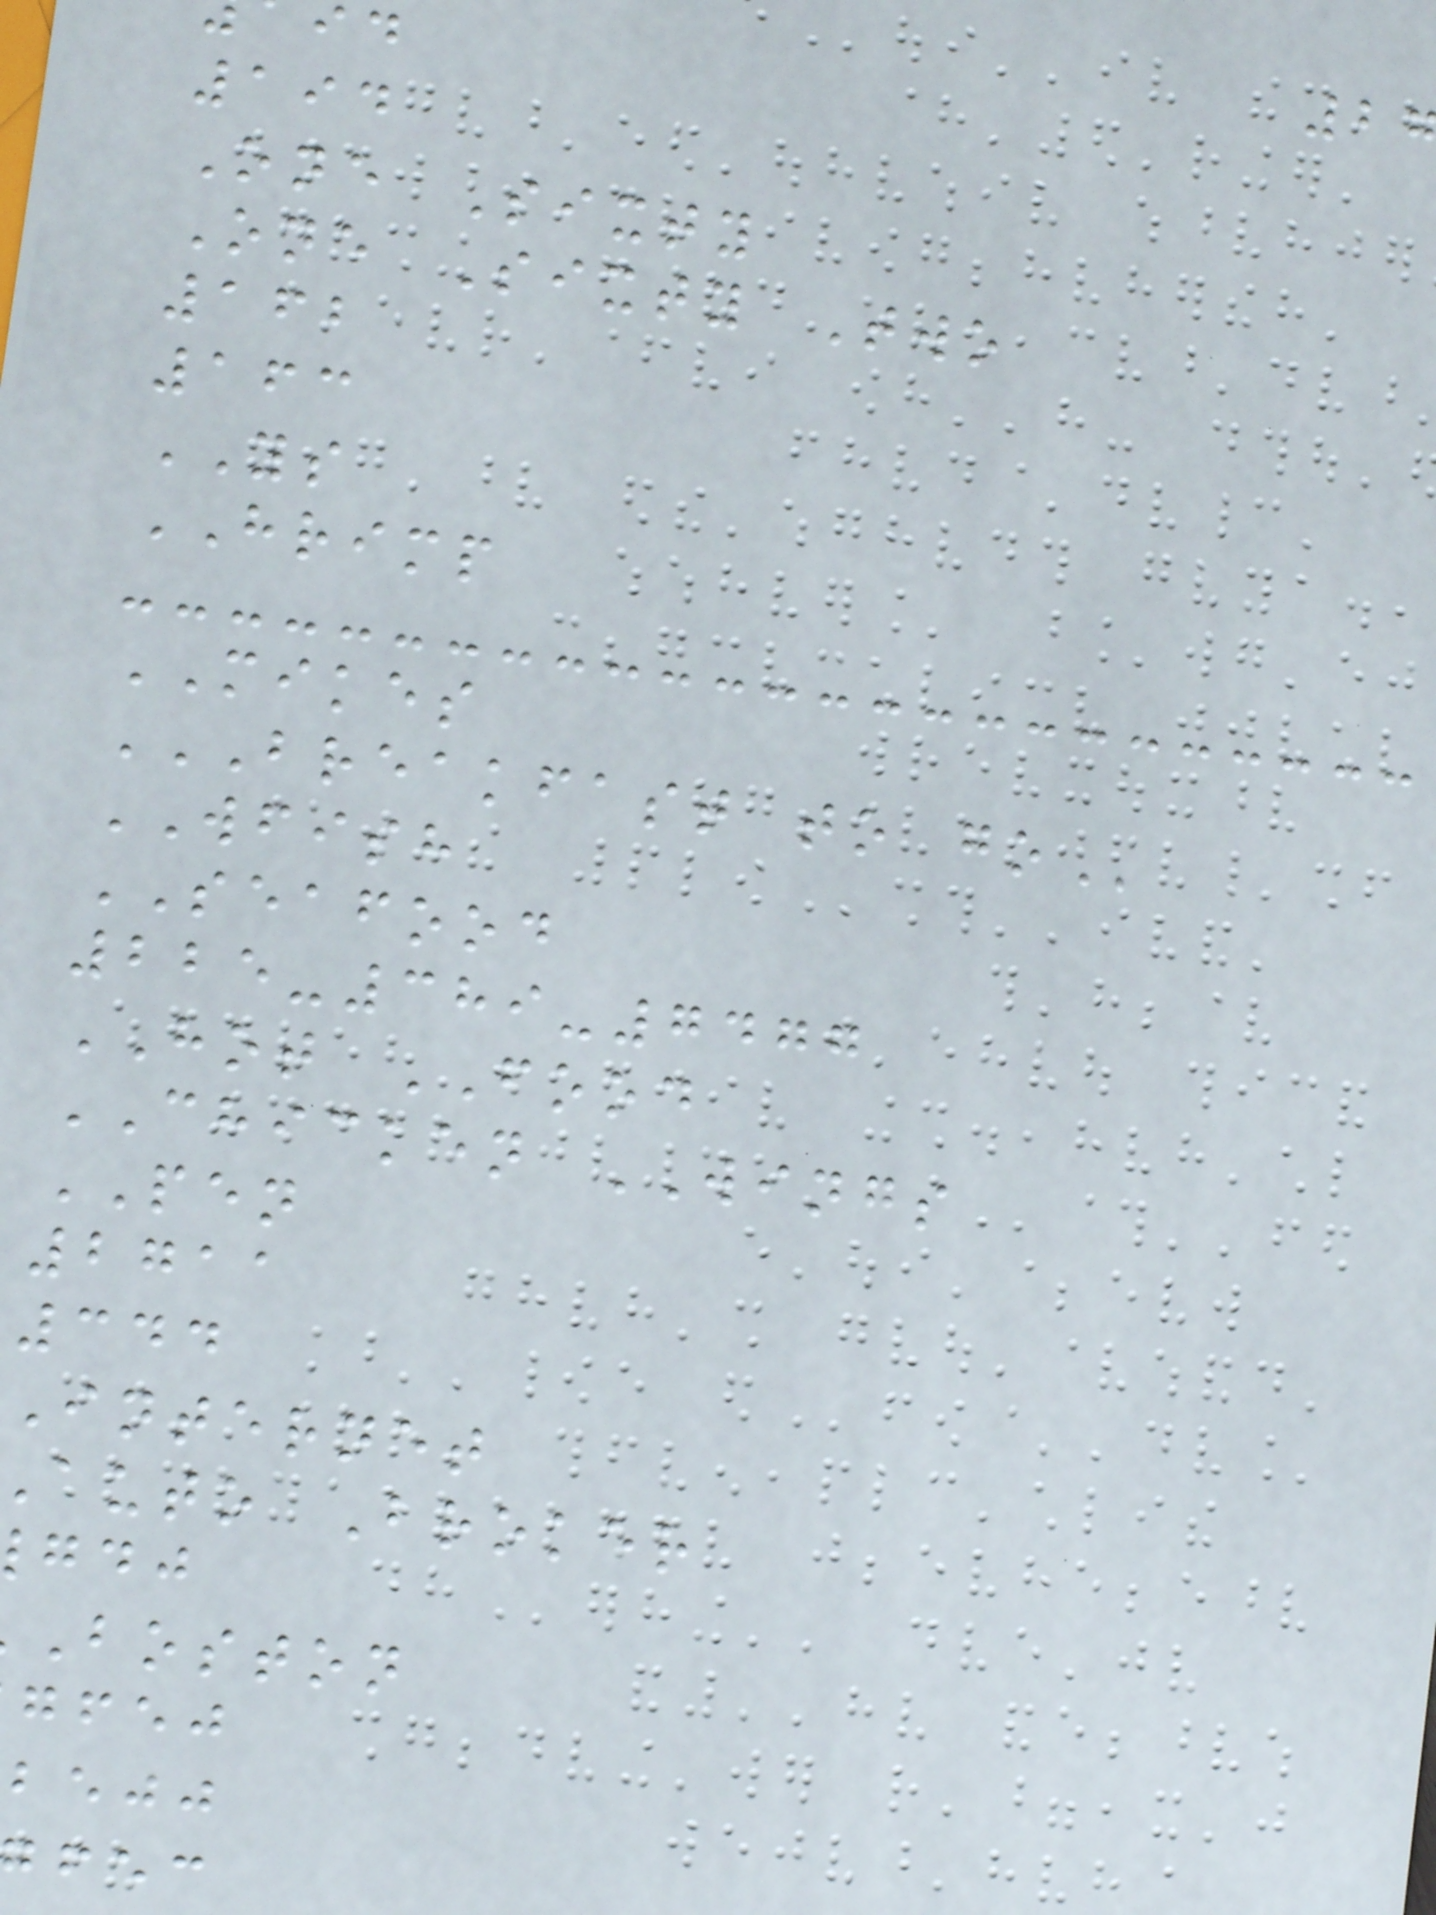194
One Sixty
One Sixty Two
162
163
YS
HRIMP
MIKES
BREAKFAST TO GO
WFISH
SEAFOOD
225-389-7477
HOT FOOD
CHICKEN WINGS
PEN
2711
344
Internet
auto Broker
boston
gfej
bejj
